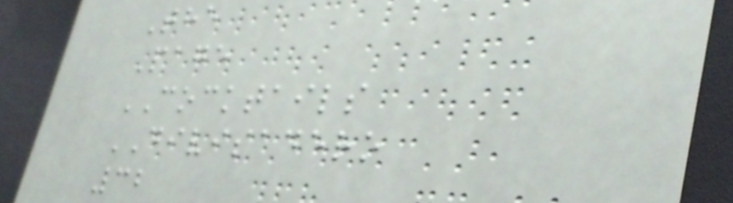The
Page
COCKTAILS
DIVISADERO
32
